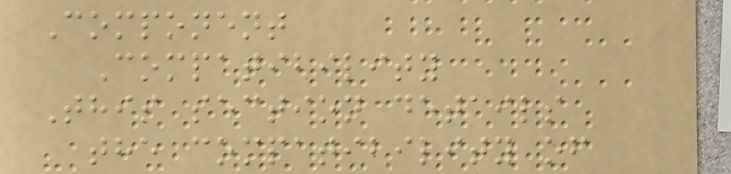Component
Compatibility
This section details
the compatibility of
